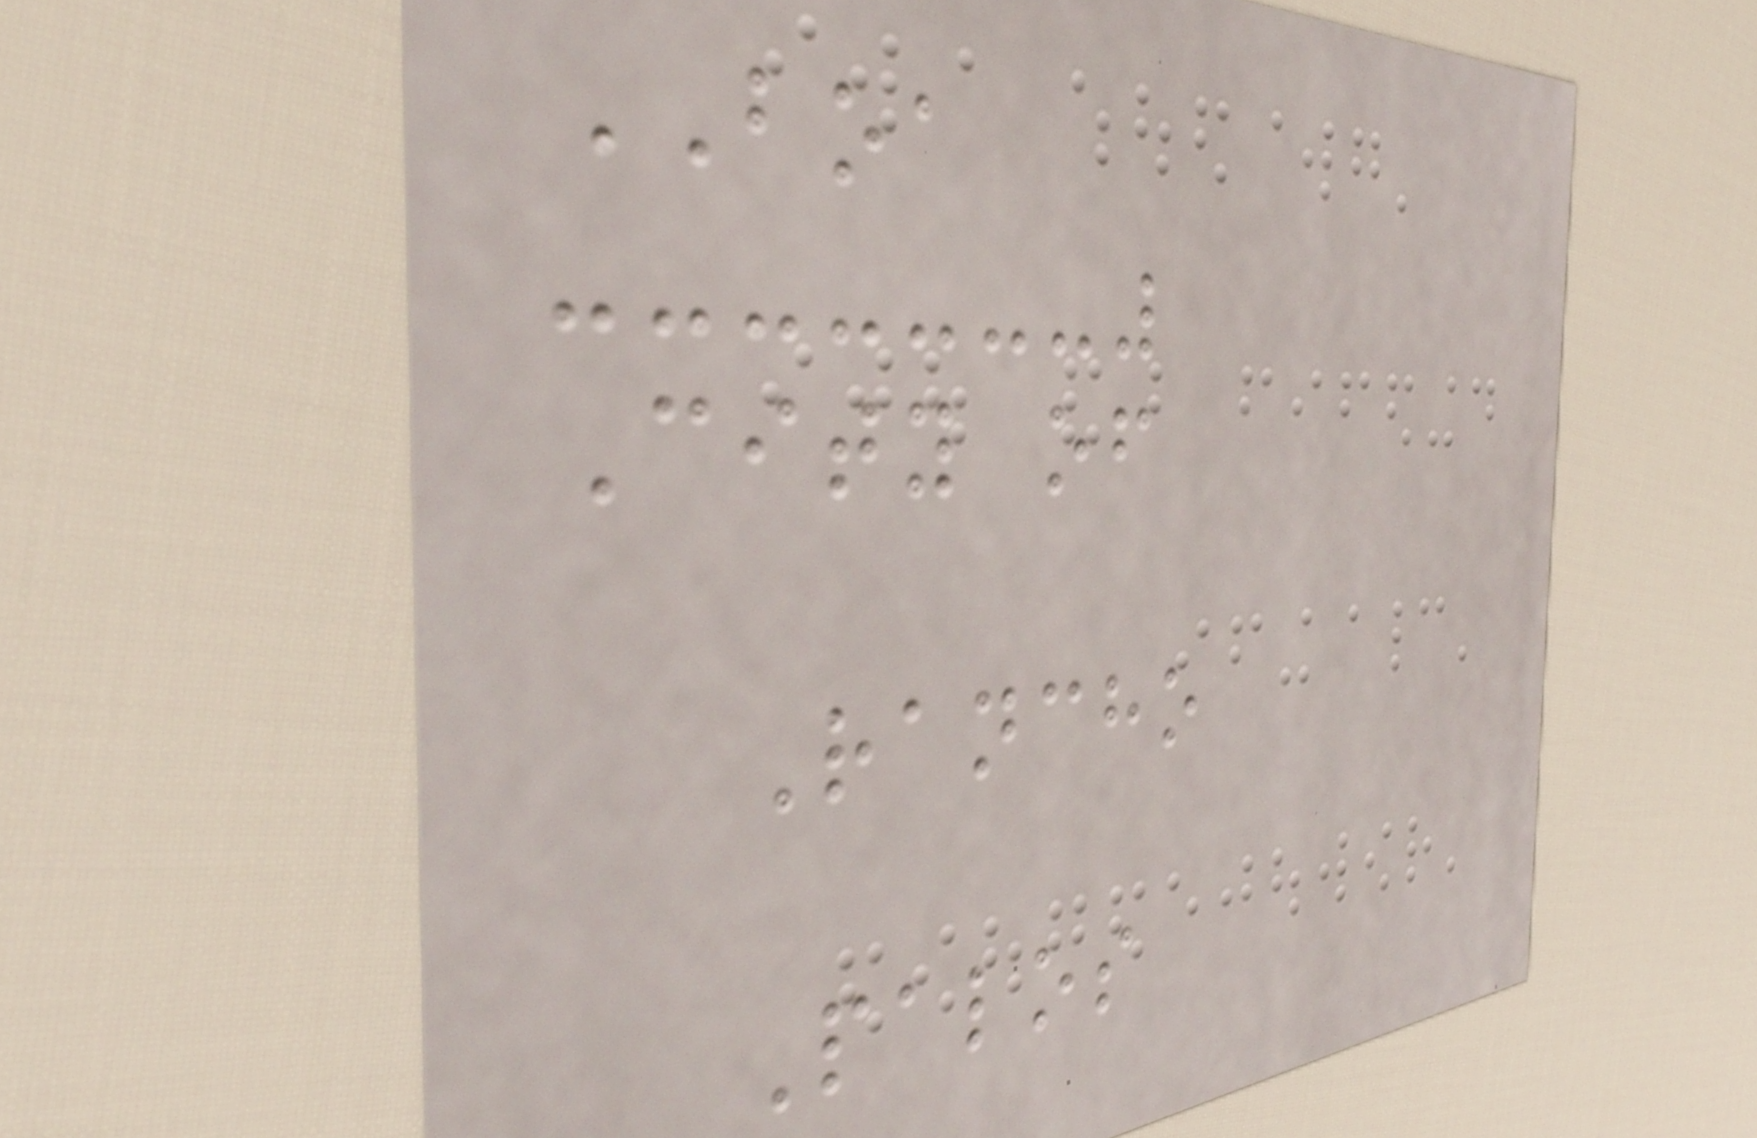BOA
City of
Rancho
Palos
